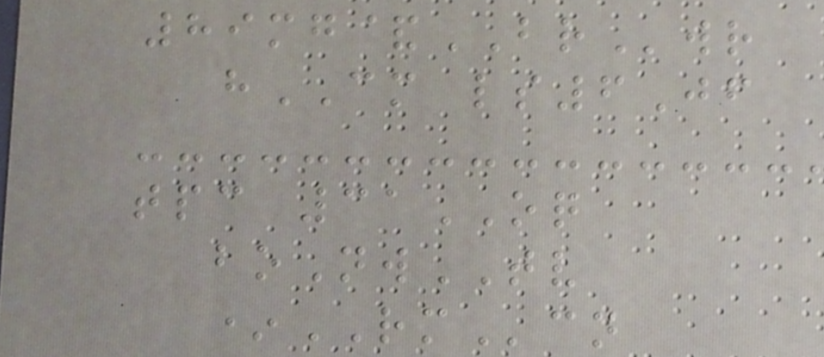89mg&BRwr
hCM ls6Jf
tpc 31OQ
boNwTV
*RMcn
